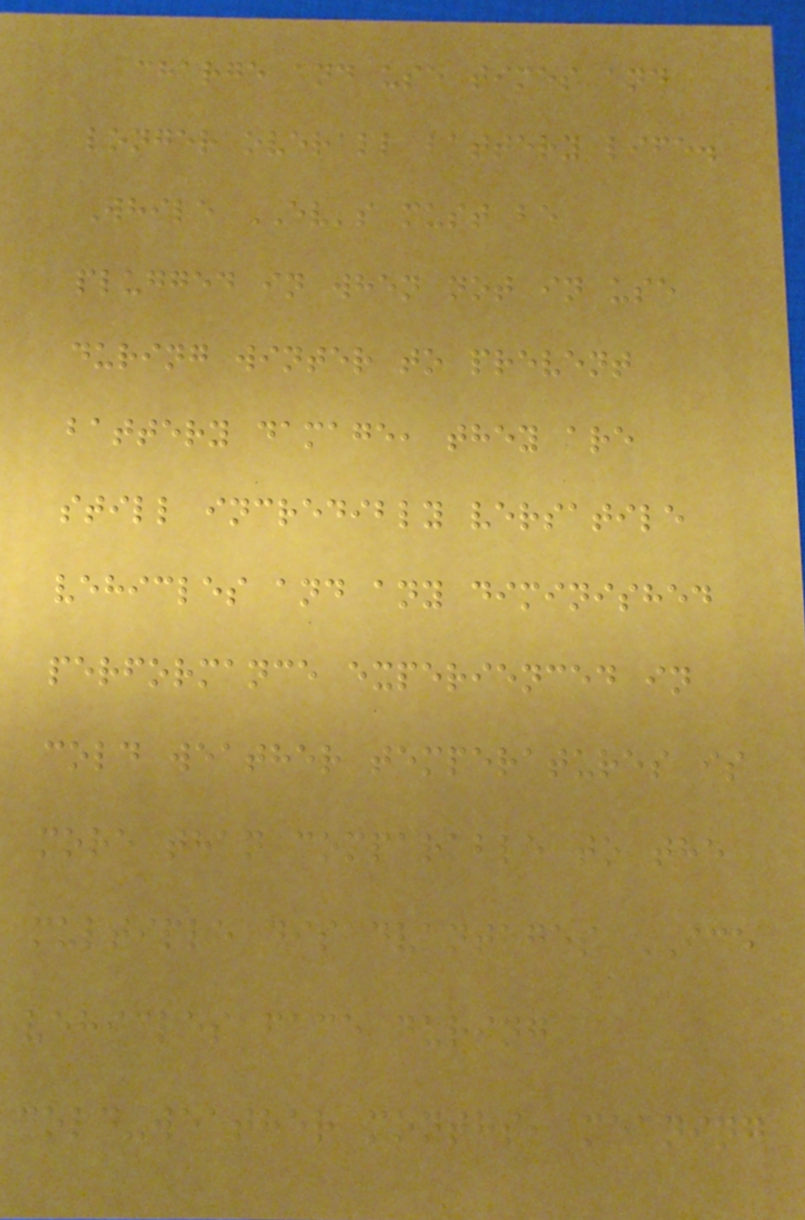charge and use times and
longer overall battery life.
While EV's must be
plugged in when not in use
during winter to prevent
battery damage, they are
still incredibly versatile
vehicles and any diminished
performance experienced in
cold weather temperatures is
more than comparable to the
multiple disadvantages ICE
vehicles face during
cold-weather months, meaning
